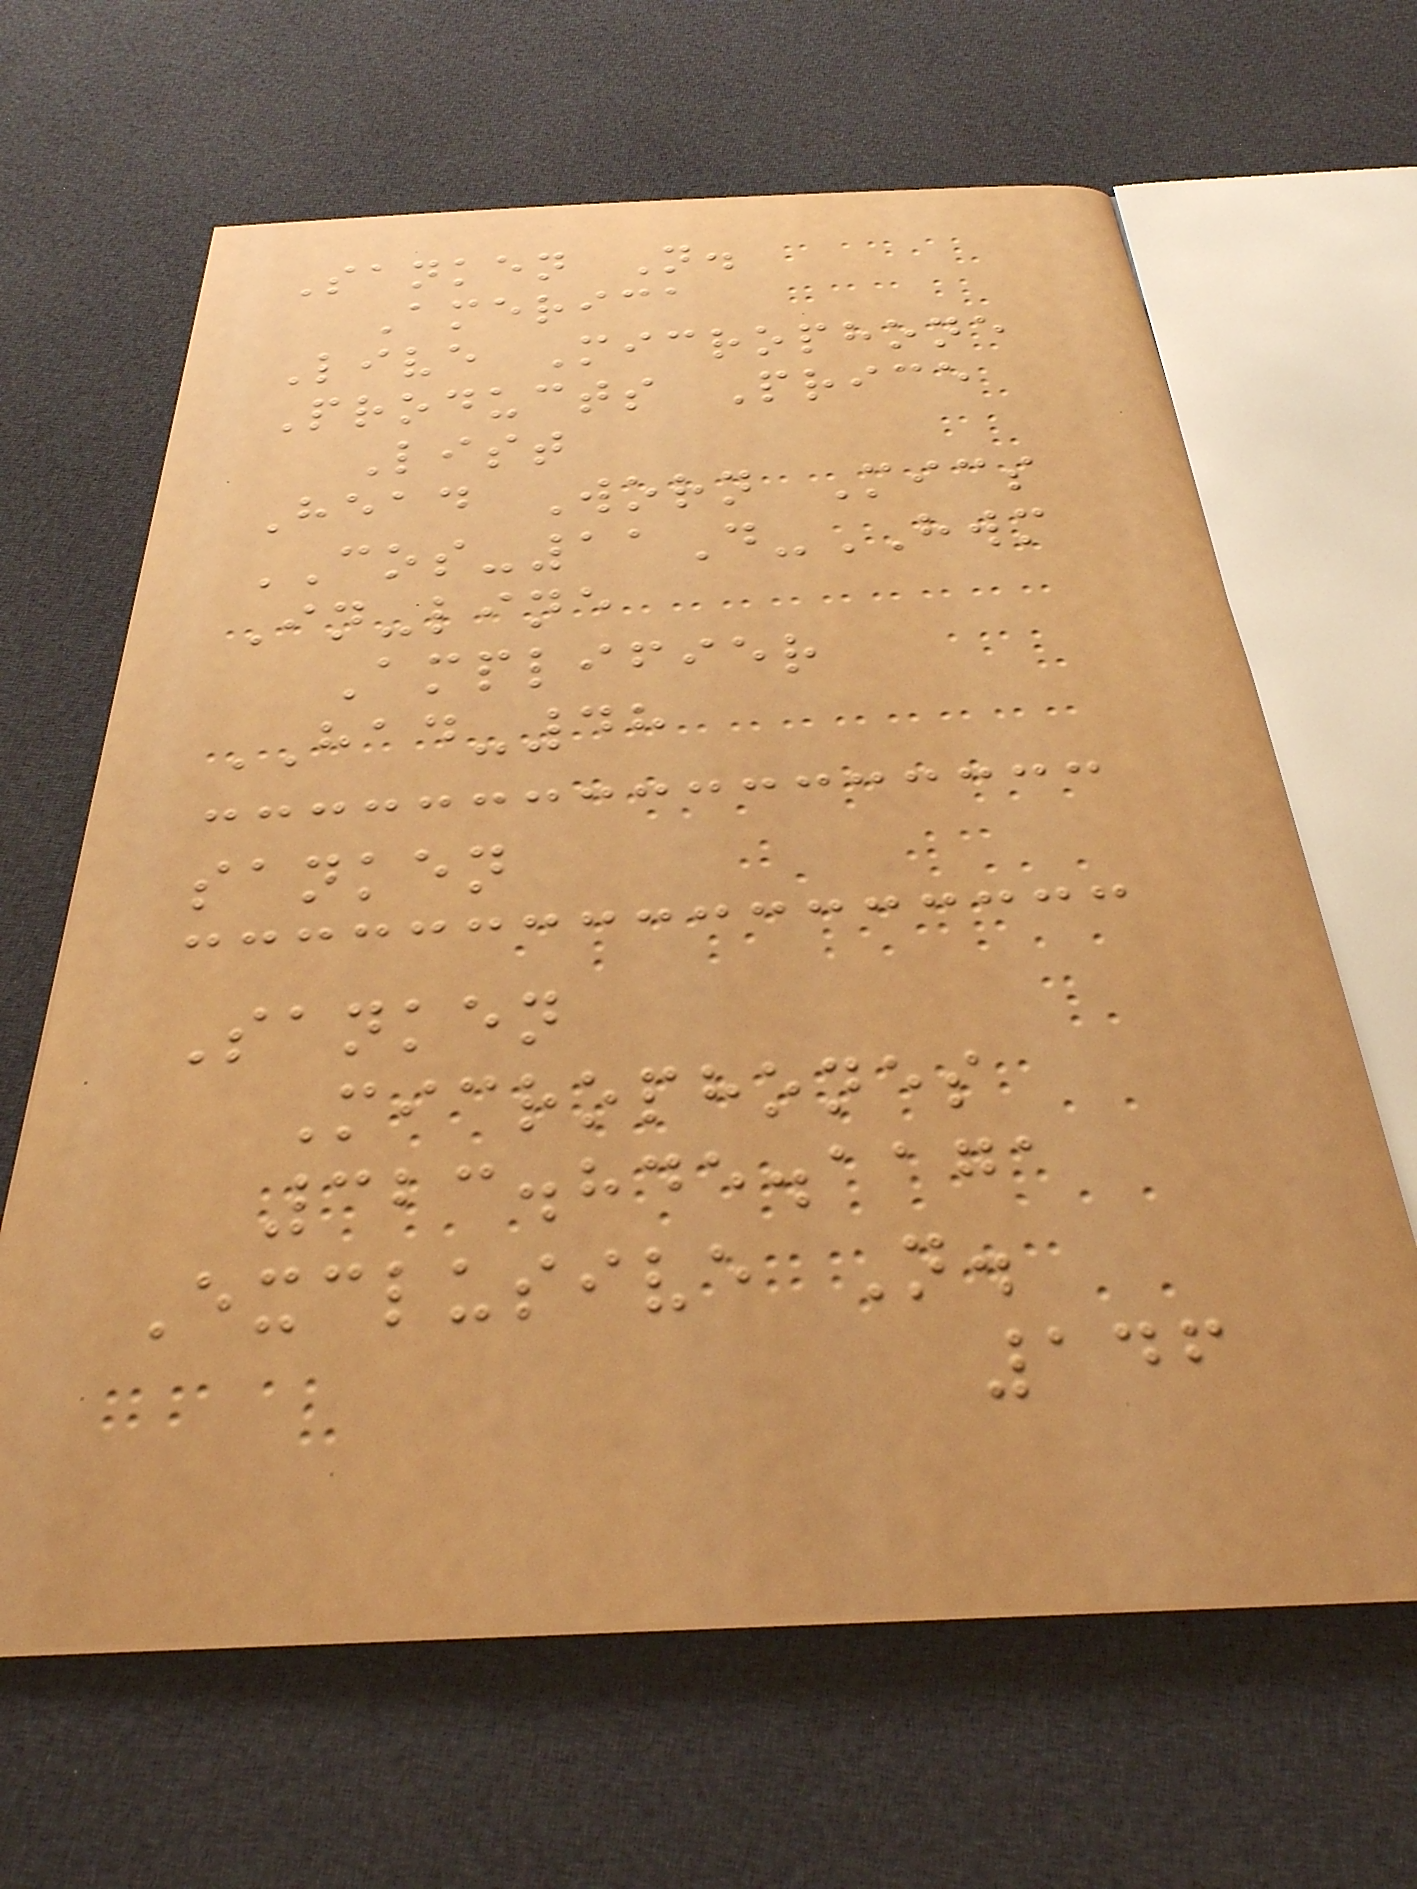Sanken N.
America
Live Microphone
Products Price
List
Head Worn Mics
COS-11D-HWM
In-line
Amplifier
HAD-48
sanken
Sanken
Microphones
323.845.1171
Exclusive N.
146
